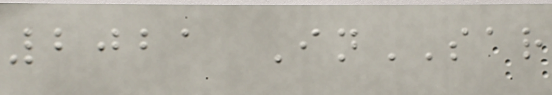2021 InSAR
